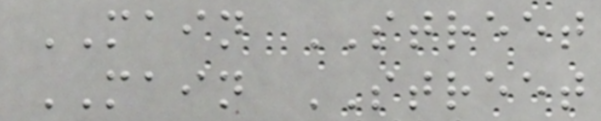MAIN STREET
MAIN STREET
